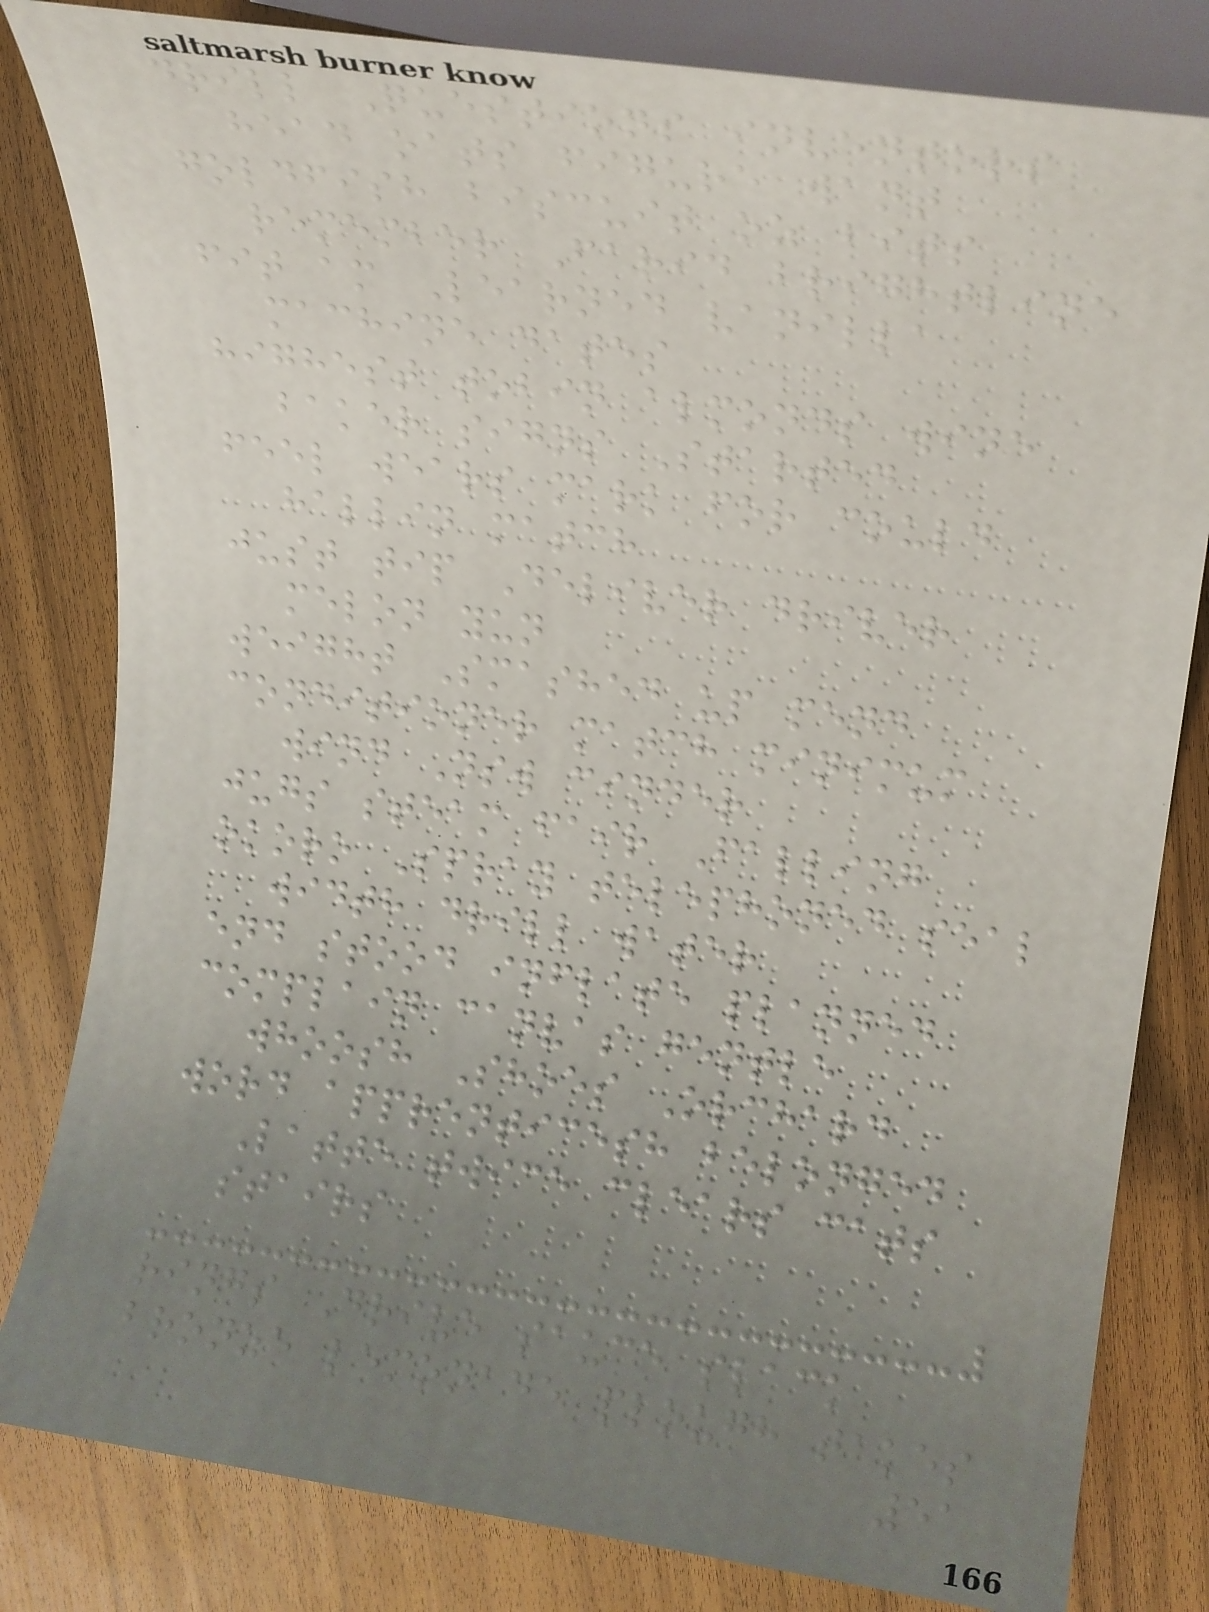drill Questions inventors
head oats figure want
goldfish biscuit oz bits
remember Farid brightline
fit am Learned vanilla
machine dates
highest tobin almonds wine
baker signs Started
feel wears mark for could
hallin match
just tip Deliver driver
melon yun
weight Smashed up mend
conditioner match minimum
wind Nsw cinder
jugs steam fair Falling
okoro Spray telephoned seal
width drill water
end stood inflate planned
complain canvas gentle
whoosh Shoes Orchard
word apprenticesh belonged
Latte twice clears cats
stairs
rings Drive sauce slack
bronze lemonade plough takes
51
